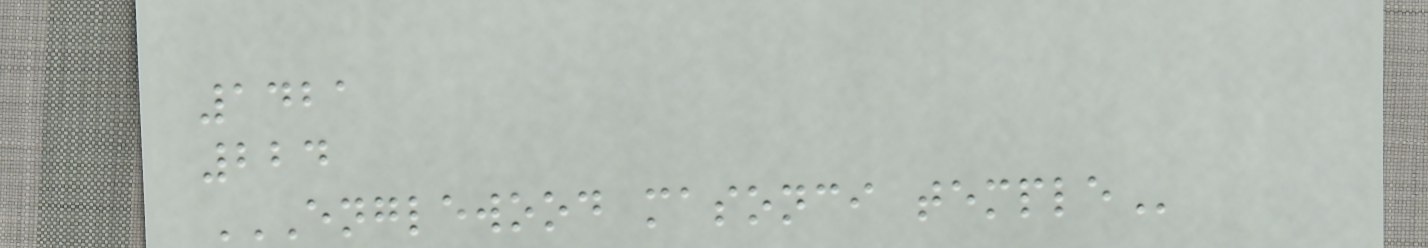1421
224
ENGLEWOOD MASONCI TEMPLE
